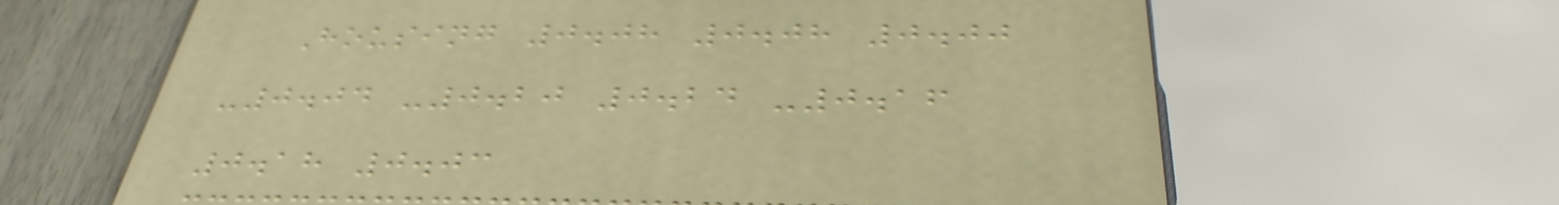Housing 0.08 0.08 0.00
-0.04 -0.20 0.24 -0.16
0.18 0.03
